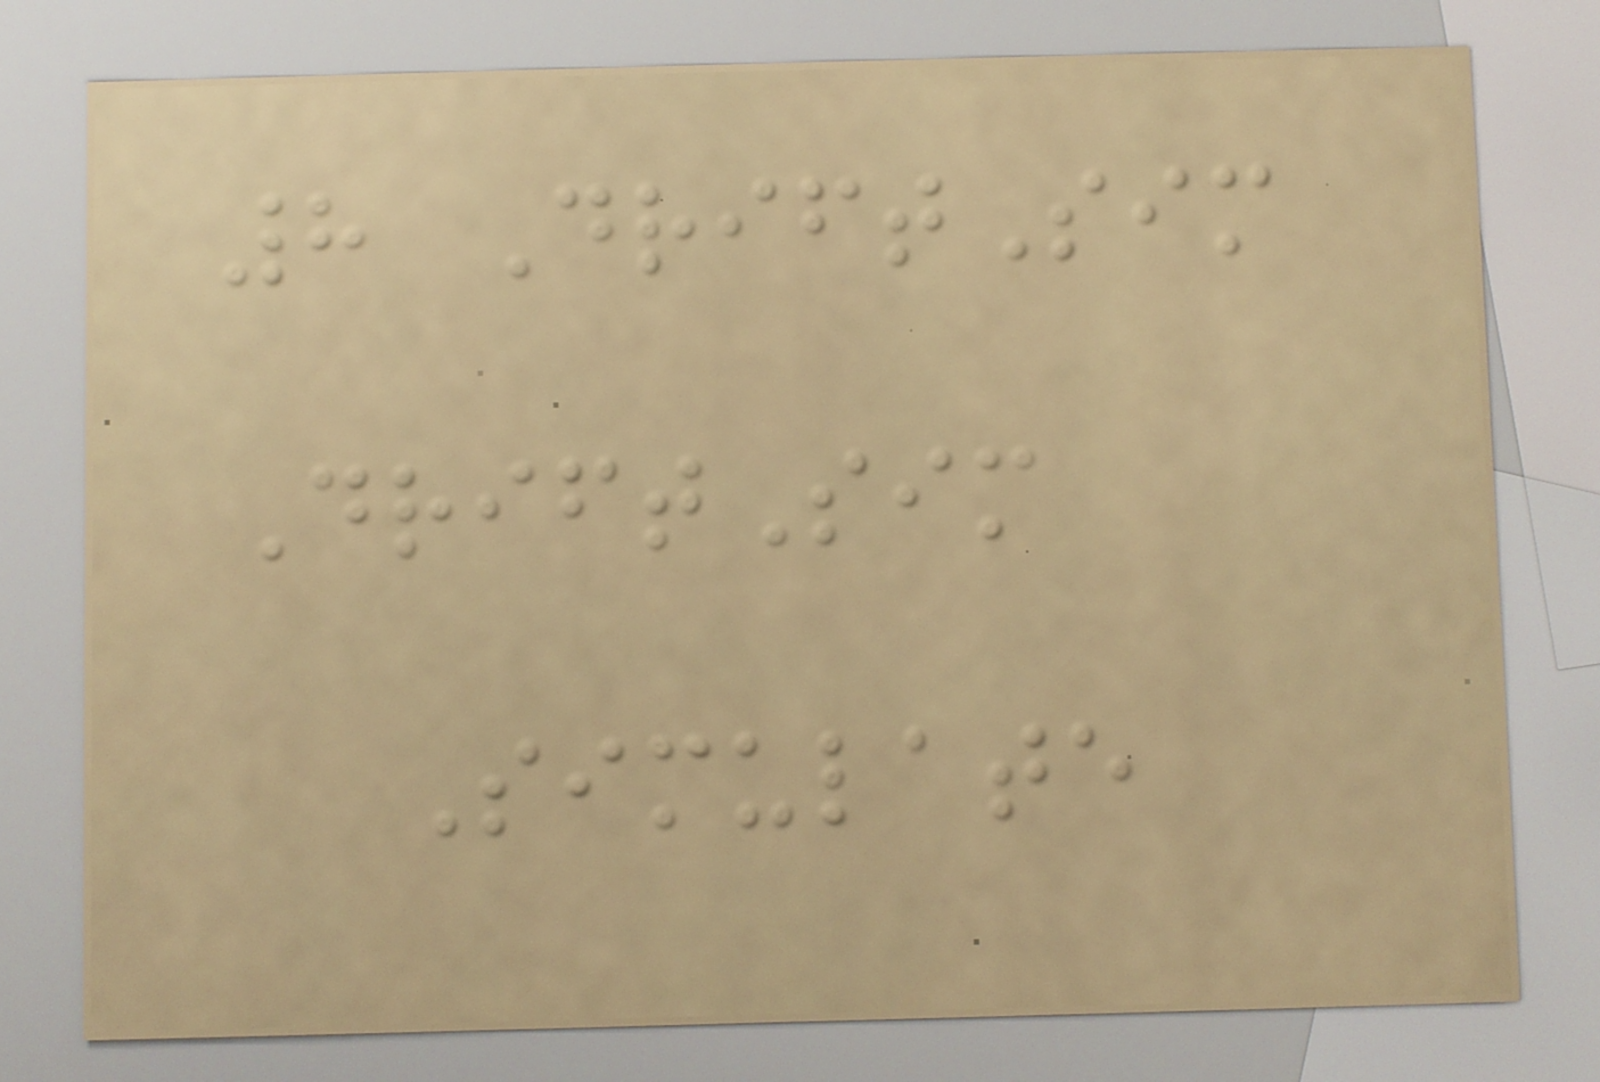8 DriftSim
DriftSim
Simulate
